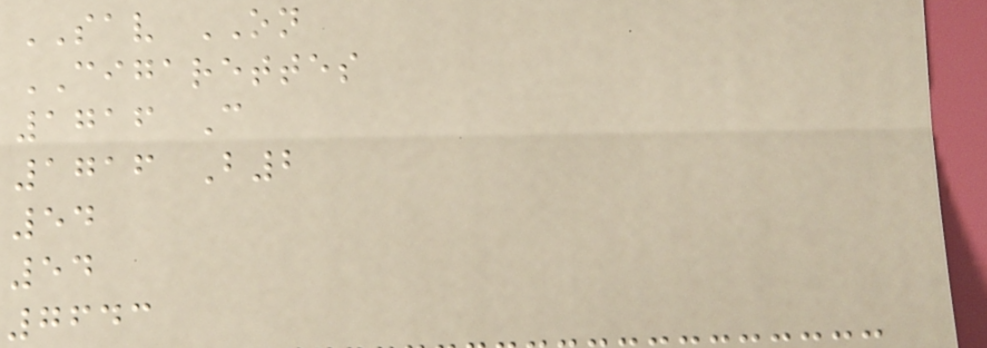SAV ON
CIGARETTES
1716 C
1716 B2
54
54
7643
